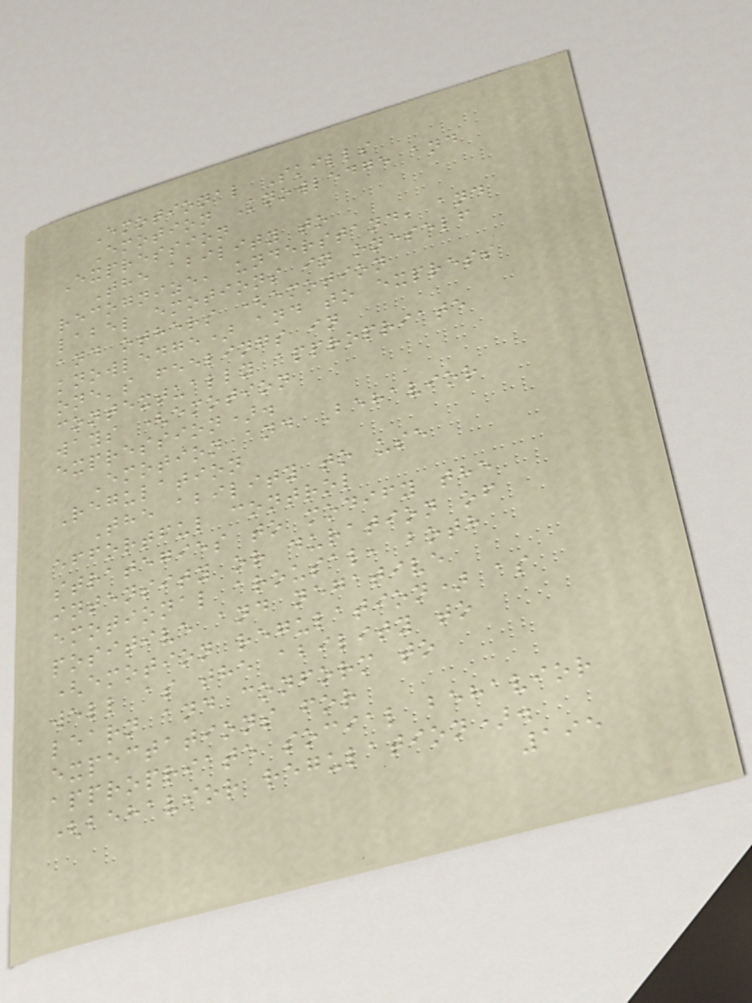Emotional Skills
Emotion Knowledge and
Expression
The ability to
recognize, understand, and
label emotions in oneself
and others (emotion
knowledge) and to express
one's feelings in
contextually appropriate
ways (emotion
expression).
Emotion and Behavior
Regulation
The ability to use
effortful control
strategies to modify the
intensity or duration of
emotional arousal, both
positive and negative
(emotion regulation) as
well as the ability to
learn and conform to
expectations for
appropriate social behavior
(behavior regulation).
195
